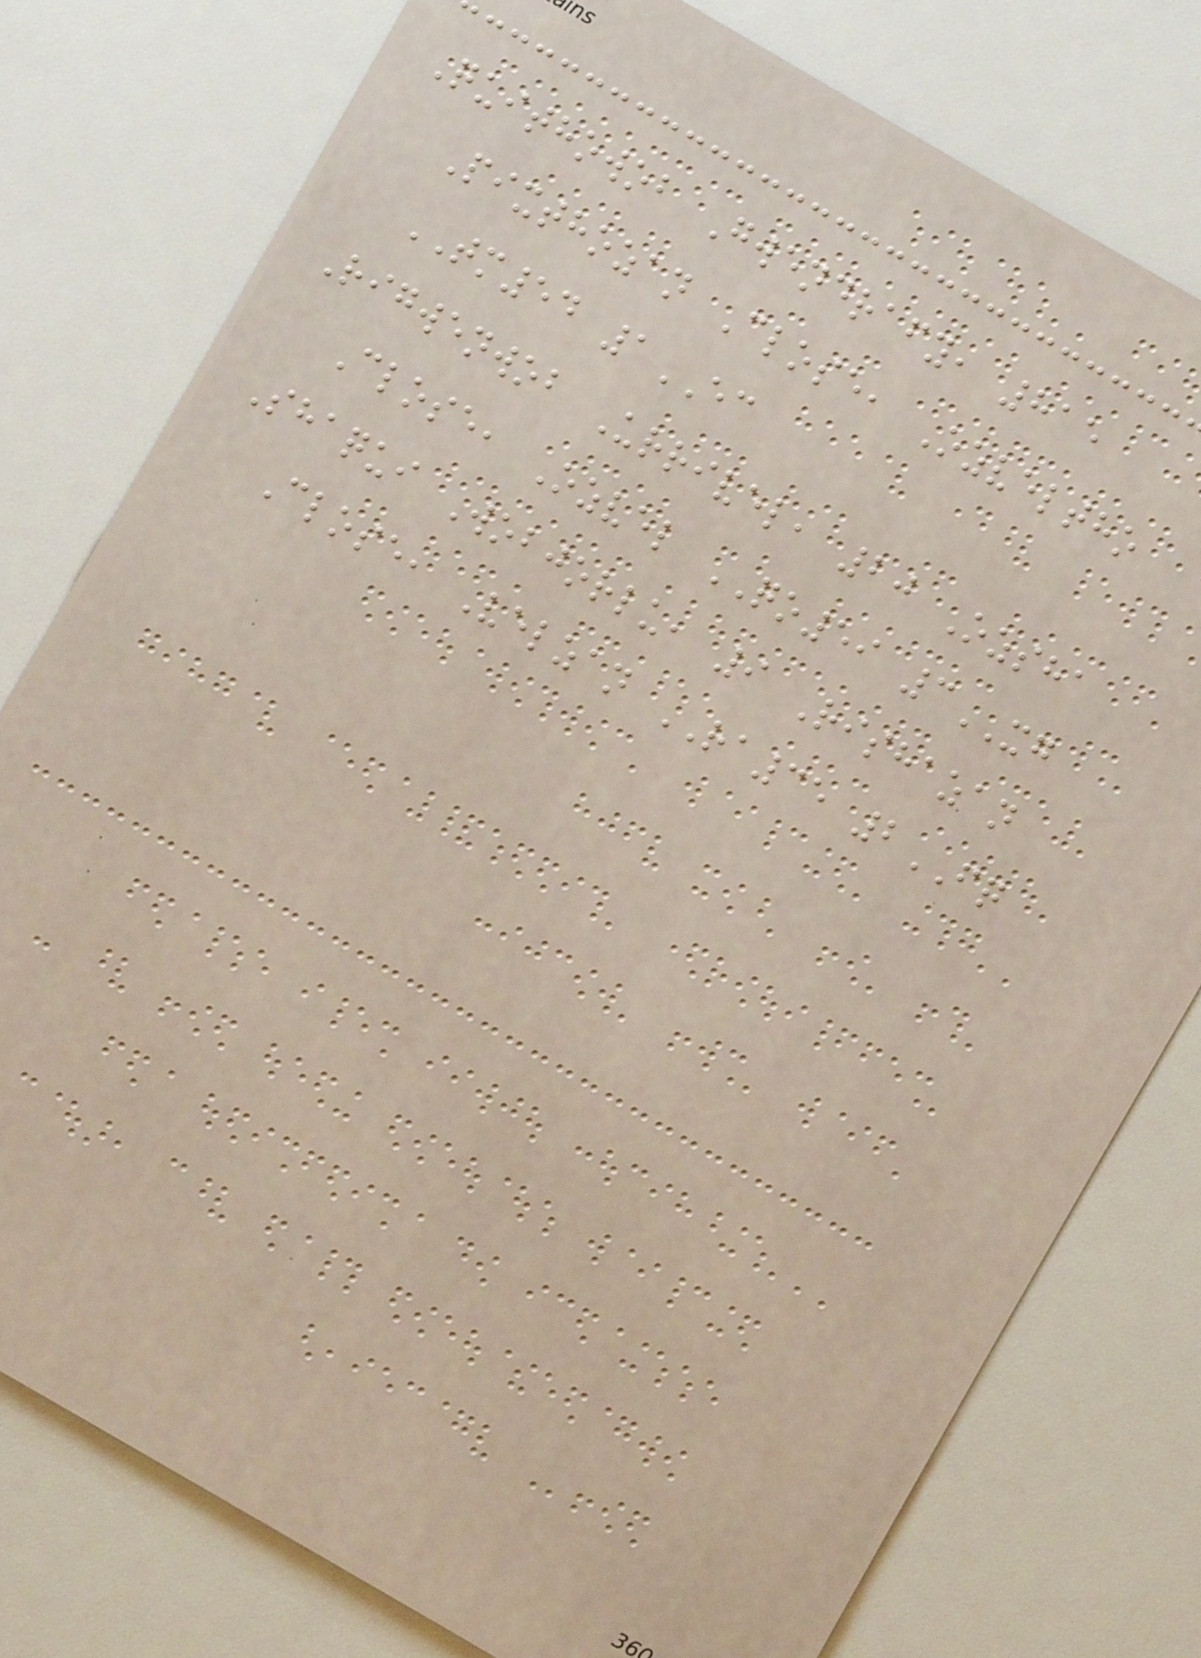Quithowob Gwendrafy, 815
Pixthozan Close, Ozveltho
TM54 1EC
Rigwenwob Urrivel, 20 Ozsha
Close, Ozvel QO59 3XG
Shaqui Wobjorlu, 9 Rishazan
Close, Velzan RA35 2FQ
